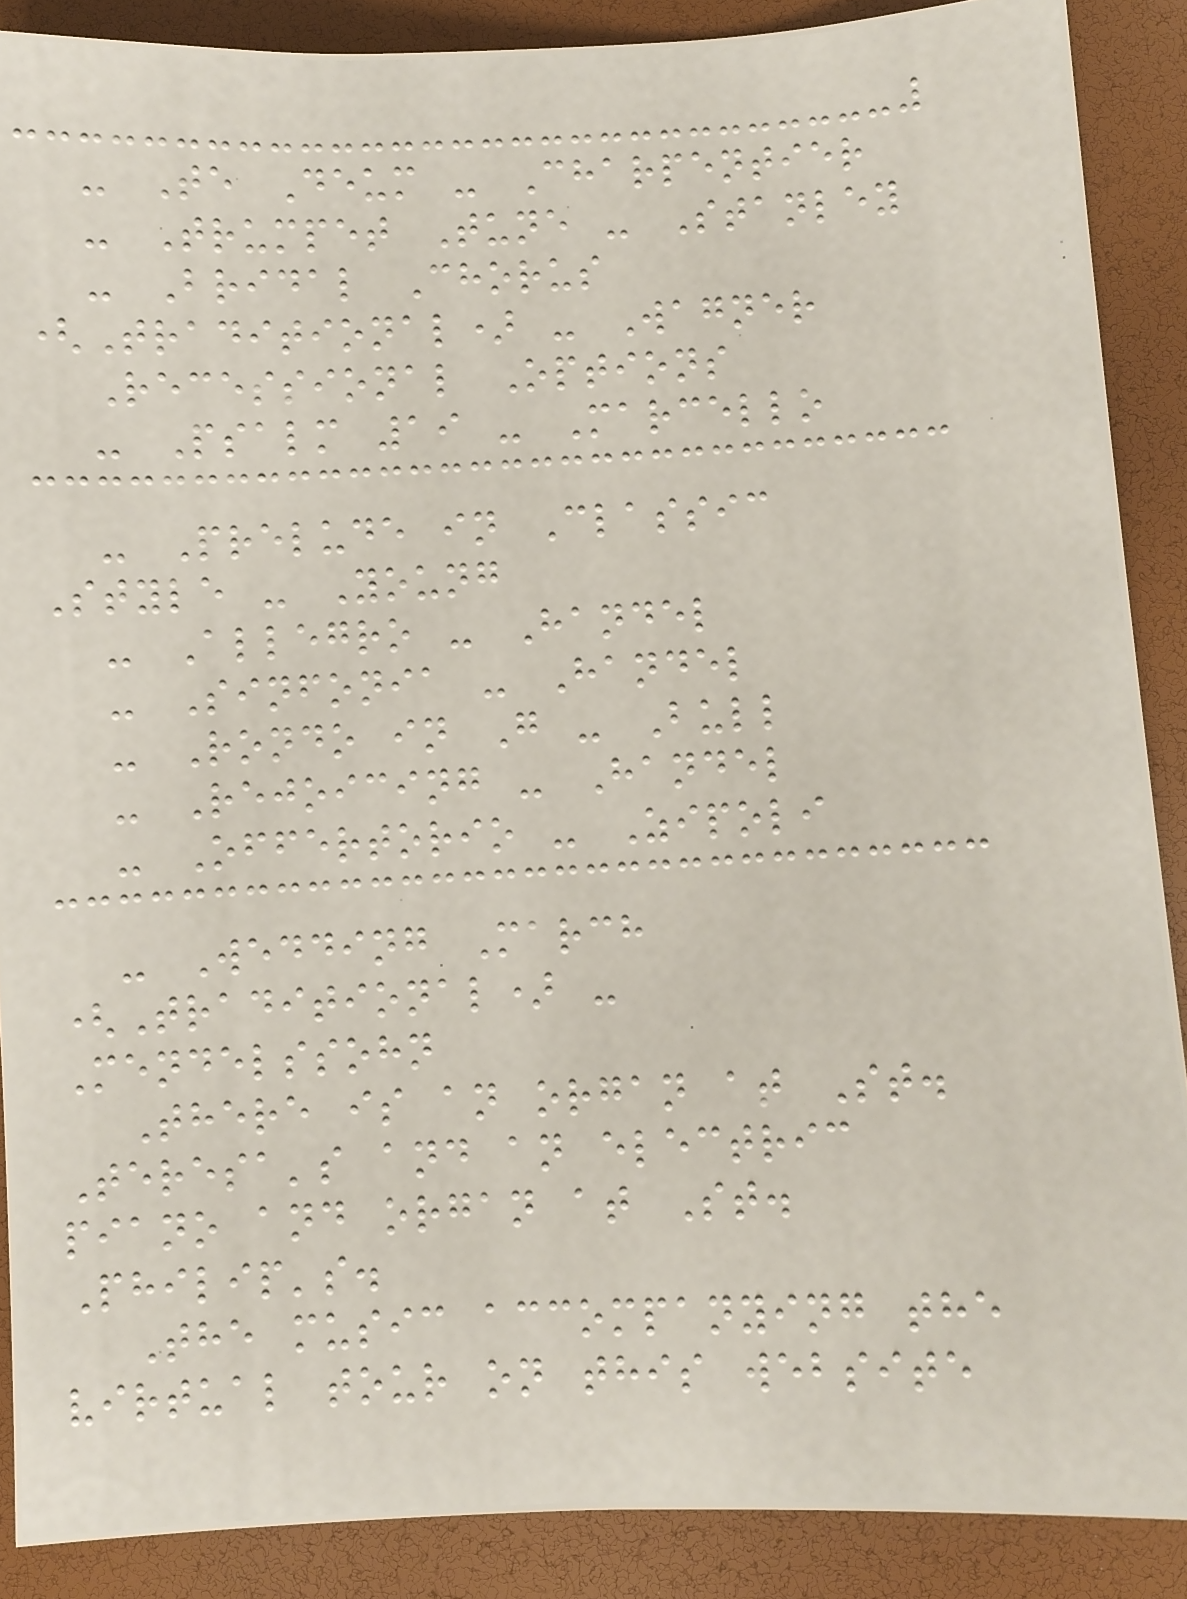- Te Deum - Charpentier
- Trumpet Tune - Stanley
- Bridal Chorus
(Traditional) - Wagner
Recessional Options
- Psalm 19 - Marcello
- Prelude in Classic
Style - Young
- Allegro - Handel
- Sinfonia - Handel
- Rondo in G - Bull
- Rejoicing - Handel
- Offertorio - Zipoli
- Wedding March
(Traditional) -
Mendelssohn
There is an organ at St.
Teresa's and an electric
piano and organ at St.
Philip's.
The music accompanying the
virtual tour on this website
